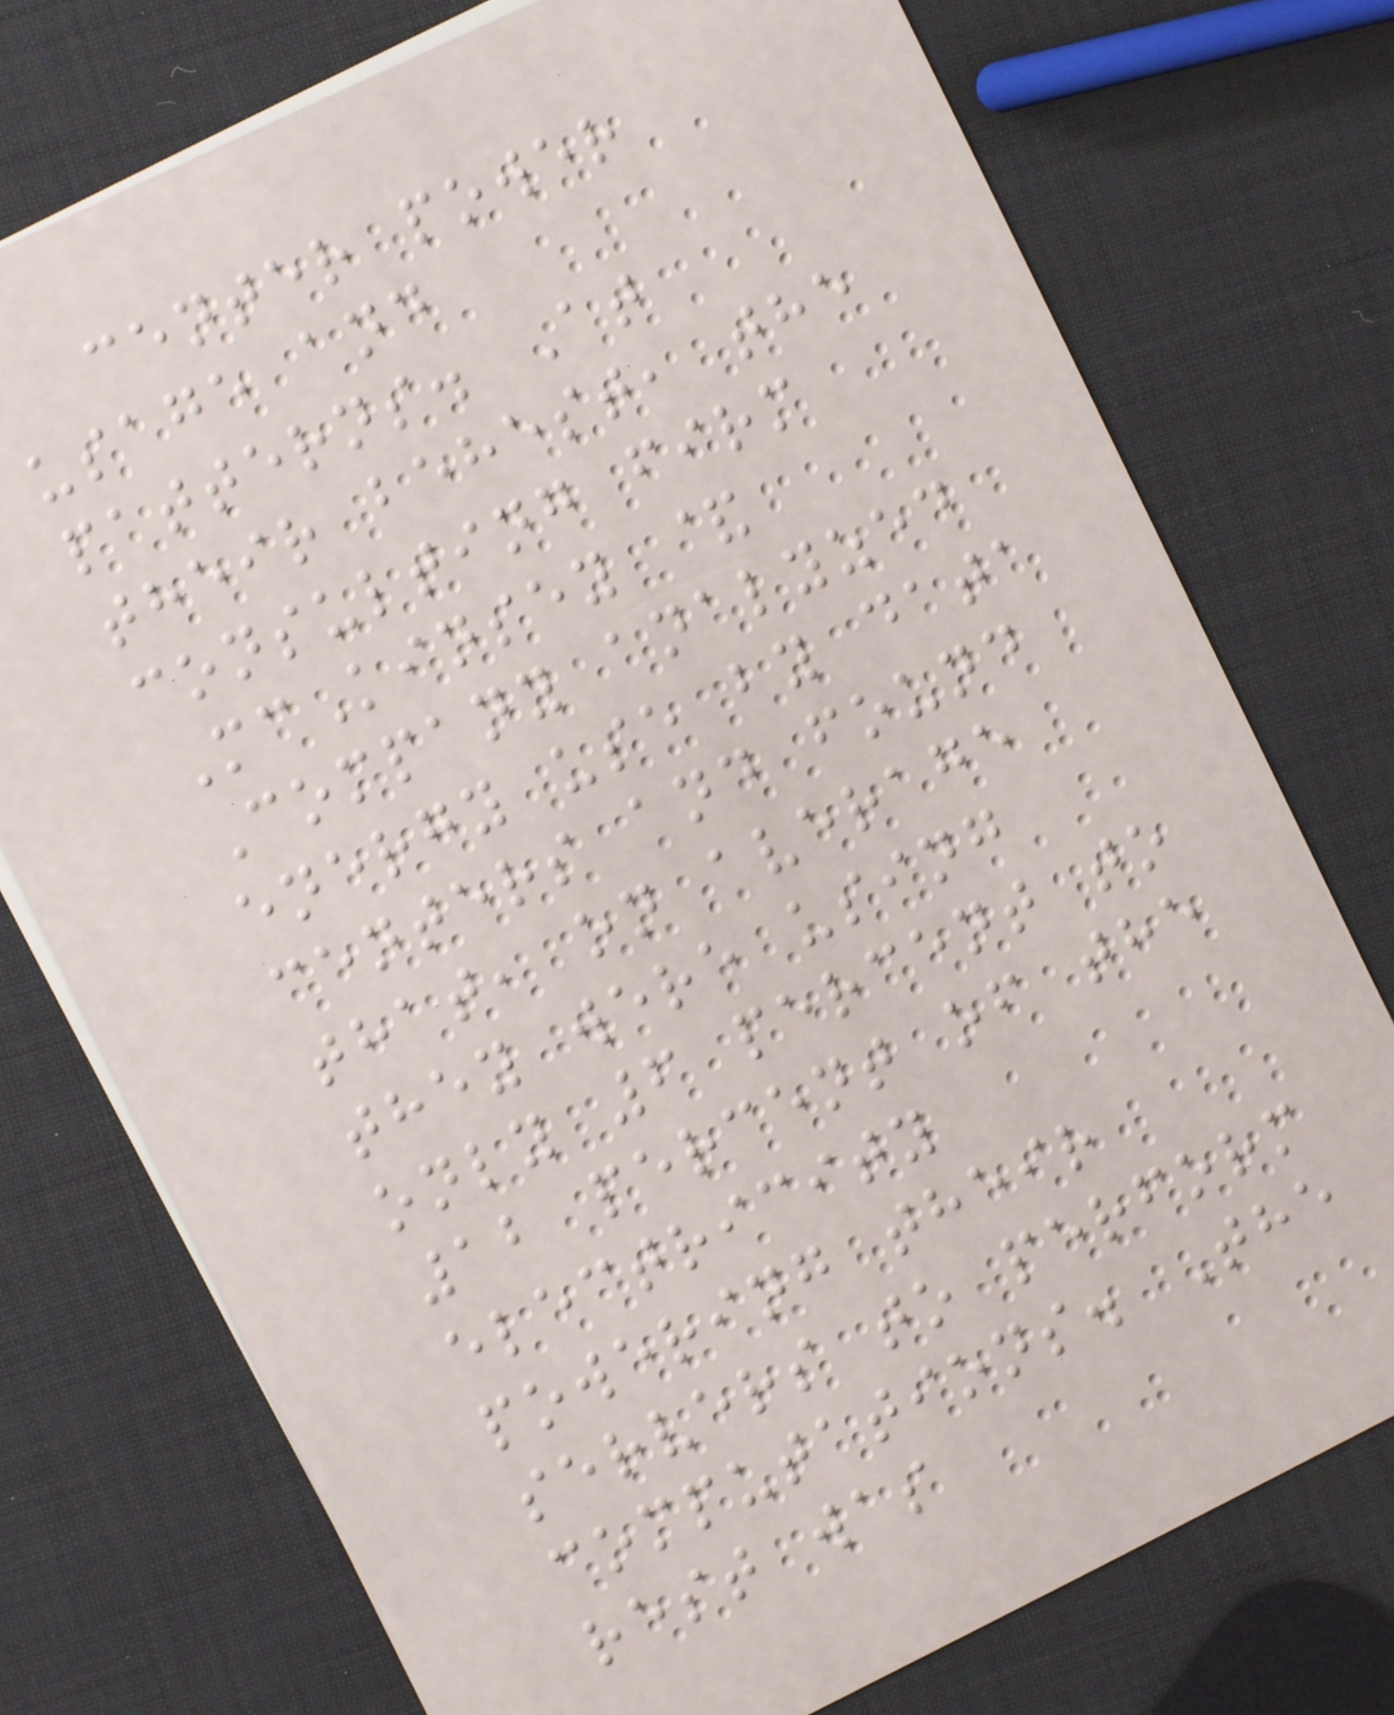center power
usage and
patterns. At
their behest, the
consulting firm
McKinsey &
Company analyzed
energy use by data
centers and found
that, on average
they were using
only 6 percent to
12 percent of the
electricity
powering their
servers to perform
computations. The
rest was
